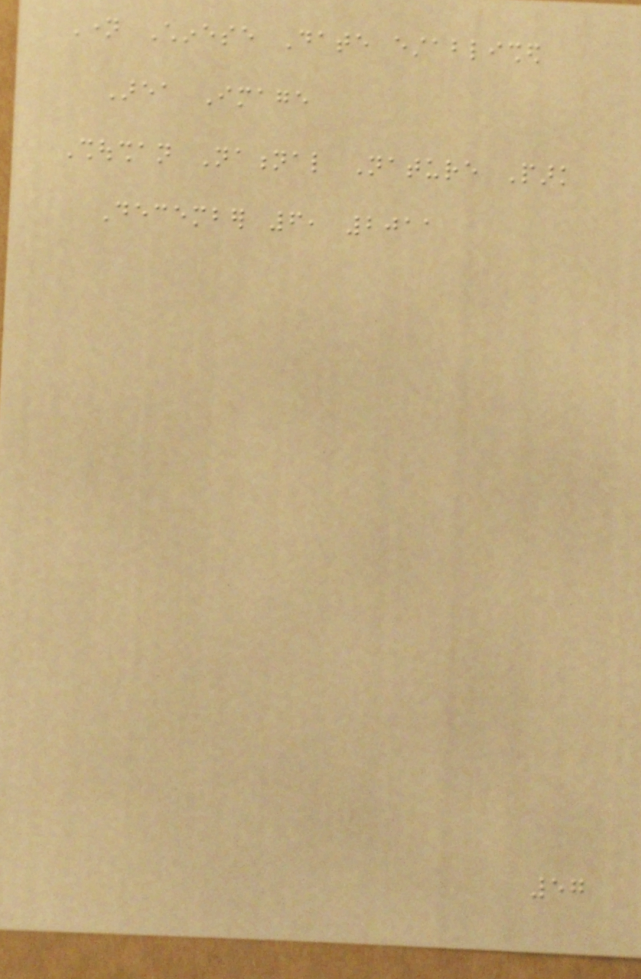Name Chinese Date established
Area Image
Shoushan National Nature Park
December 6, 2011
57
